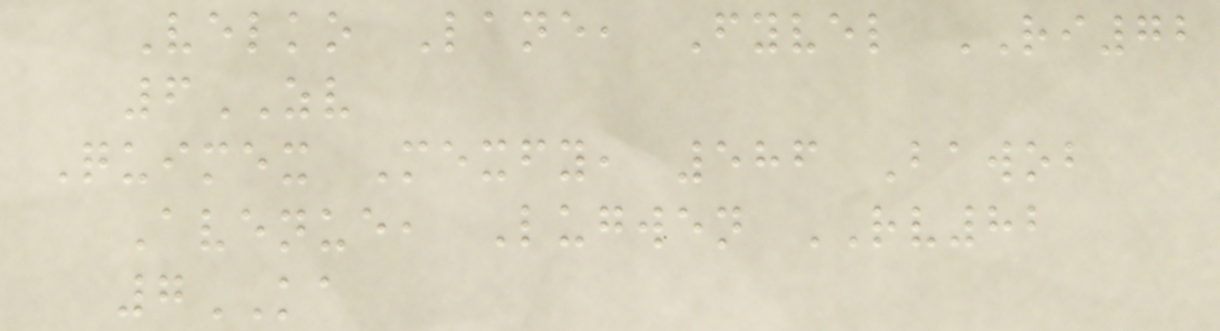Velko Lane, Fyvel RI72
6ZV
Quimex Mexfy, 586 Bawob
Avenue, Lugwen RV82
7KA
